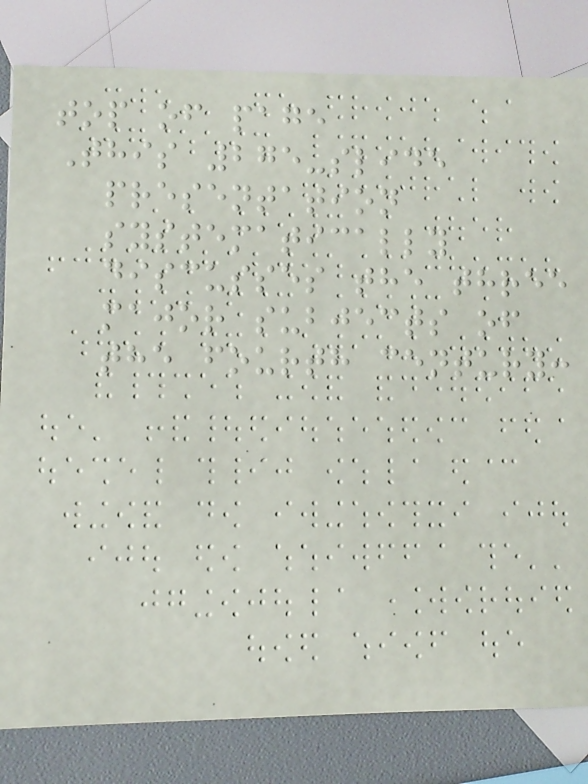top of page
This 275-slide
presentation
systematically
discusses the three
major subjects of
the fourth century:
